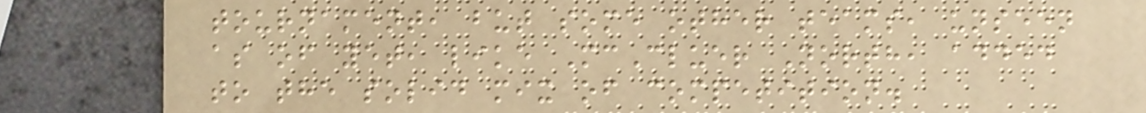tournament, but some other teams, unseen
as of yet, like McCluer North, added
to the solid mix of competition.
